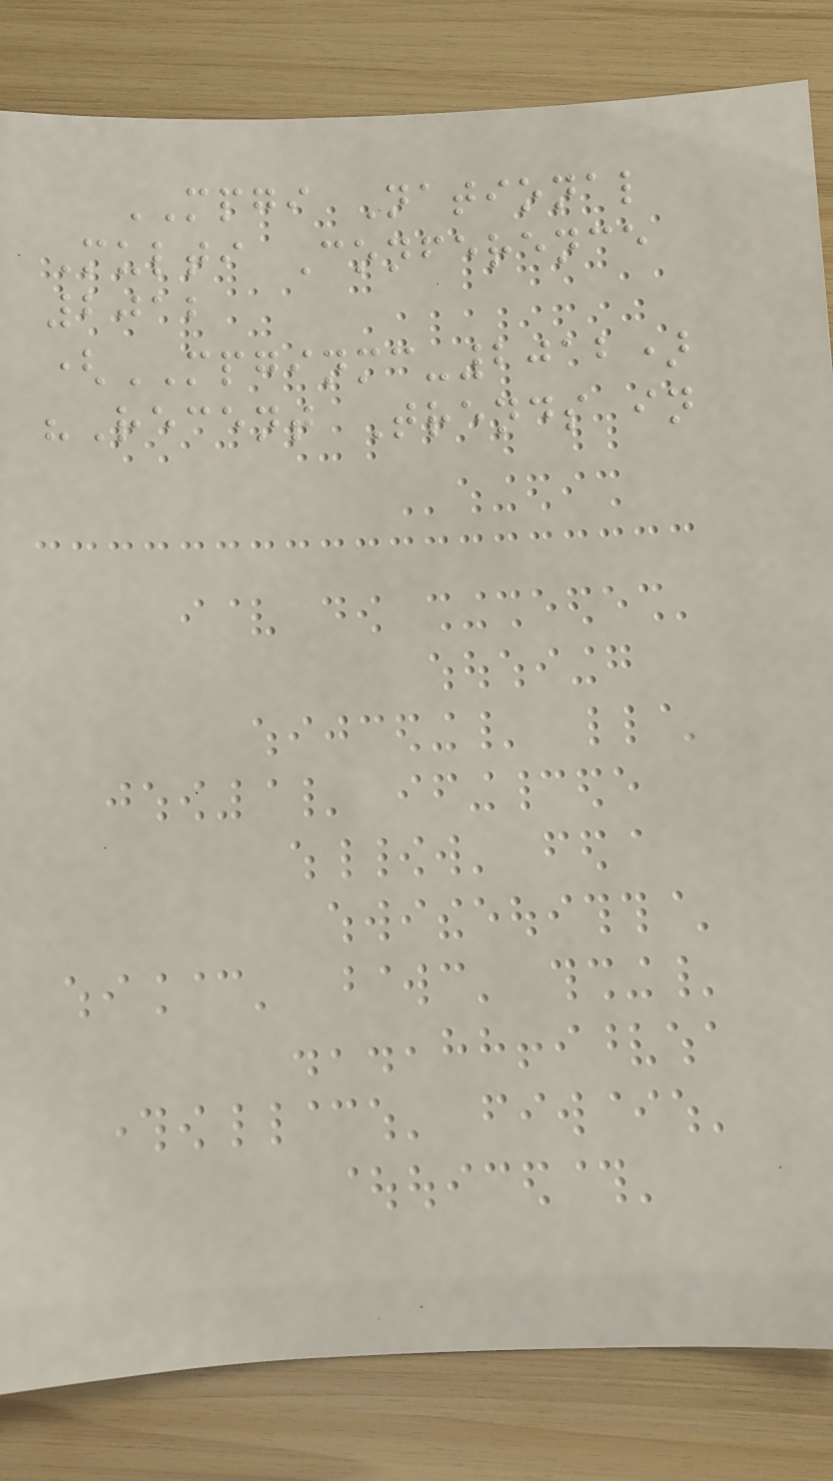MPGI National
Multi Conference
2012
(MPGINMC-2012)
"Recent Trends in
